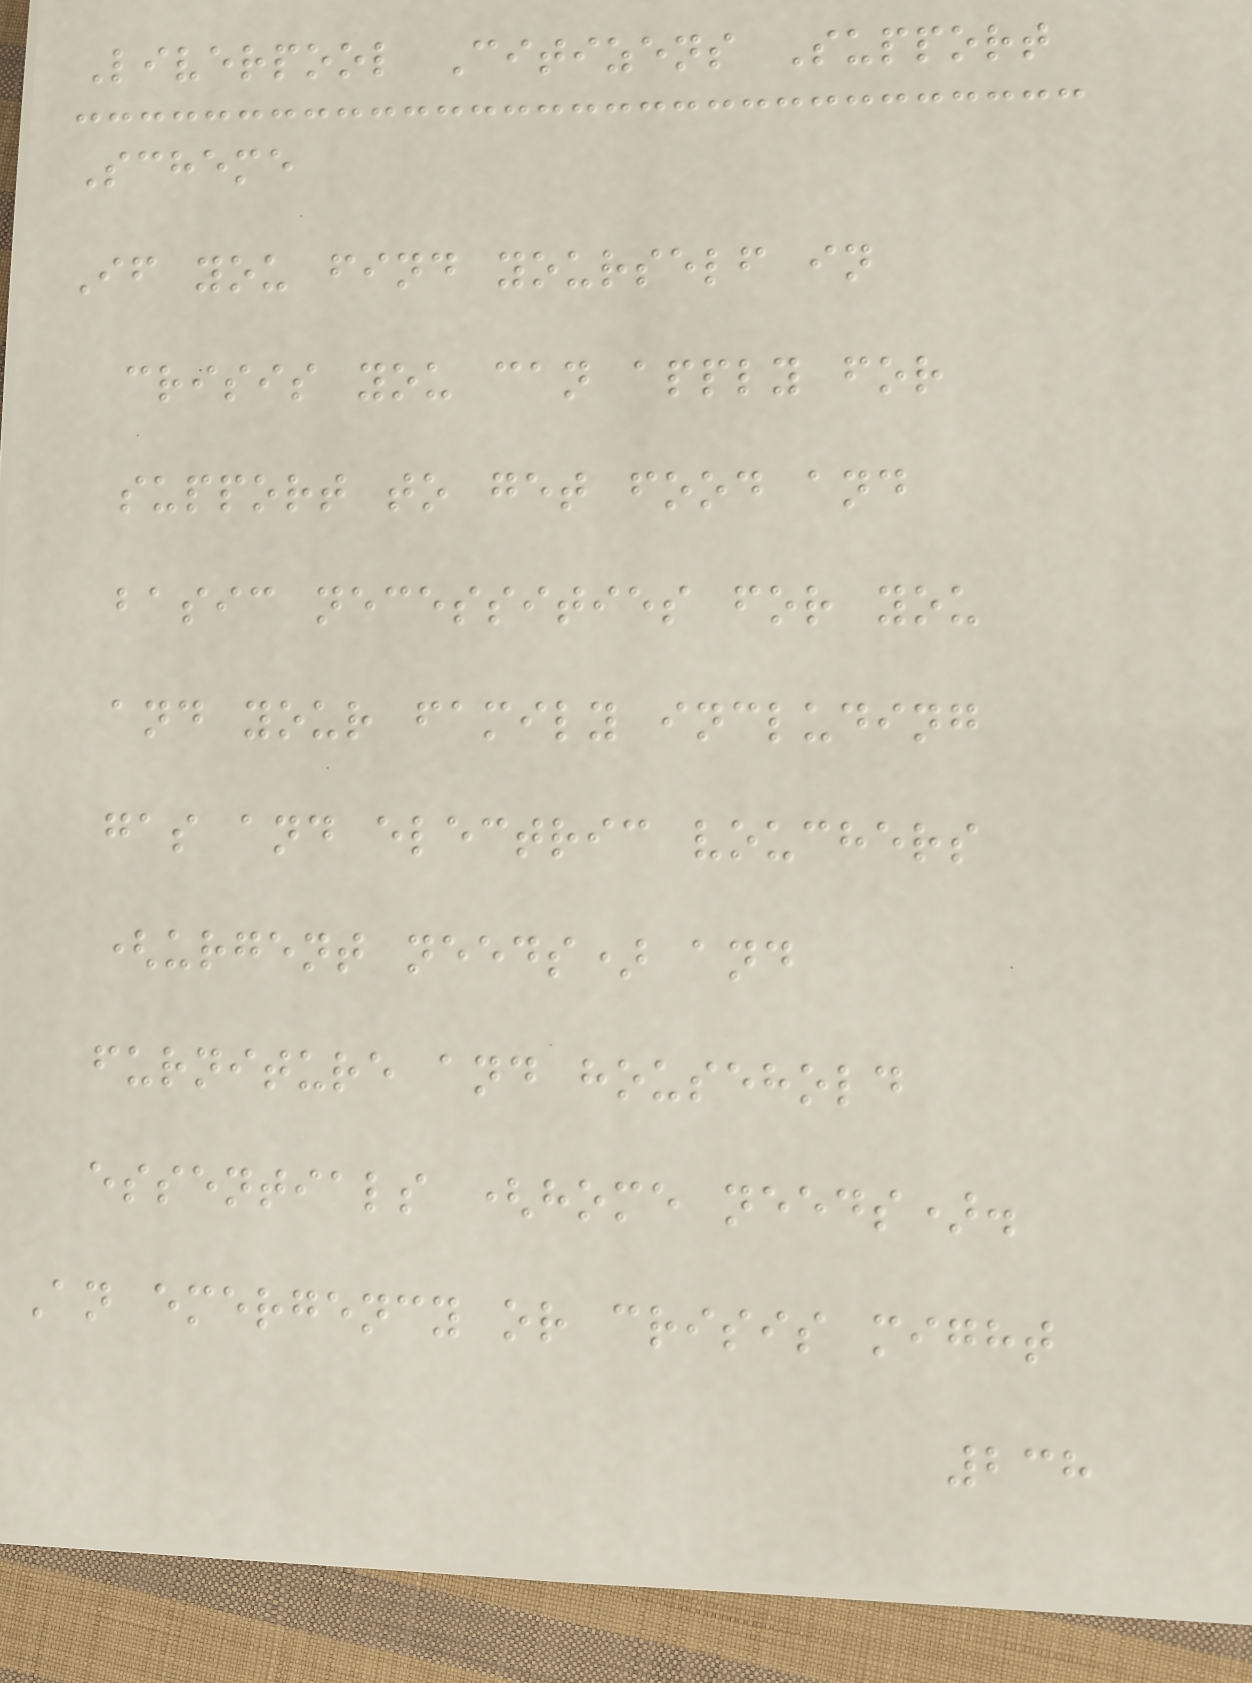Liverpool Citizens Support
Scheme
If you find yourself in
crisis you can apply for
support to get food and
basic necessities for you
and your family including
gas and electric vouchers
(urgent needs) and
furniture and household
essentials (home needs).
An emergency or crisis might
238
